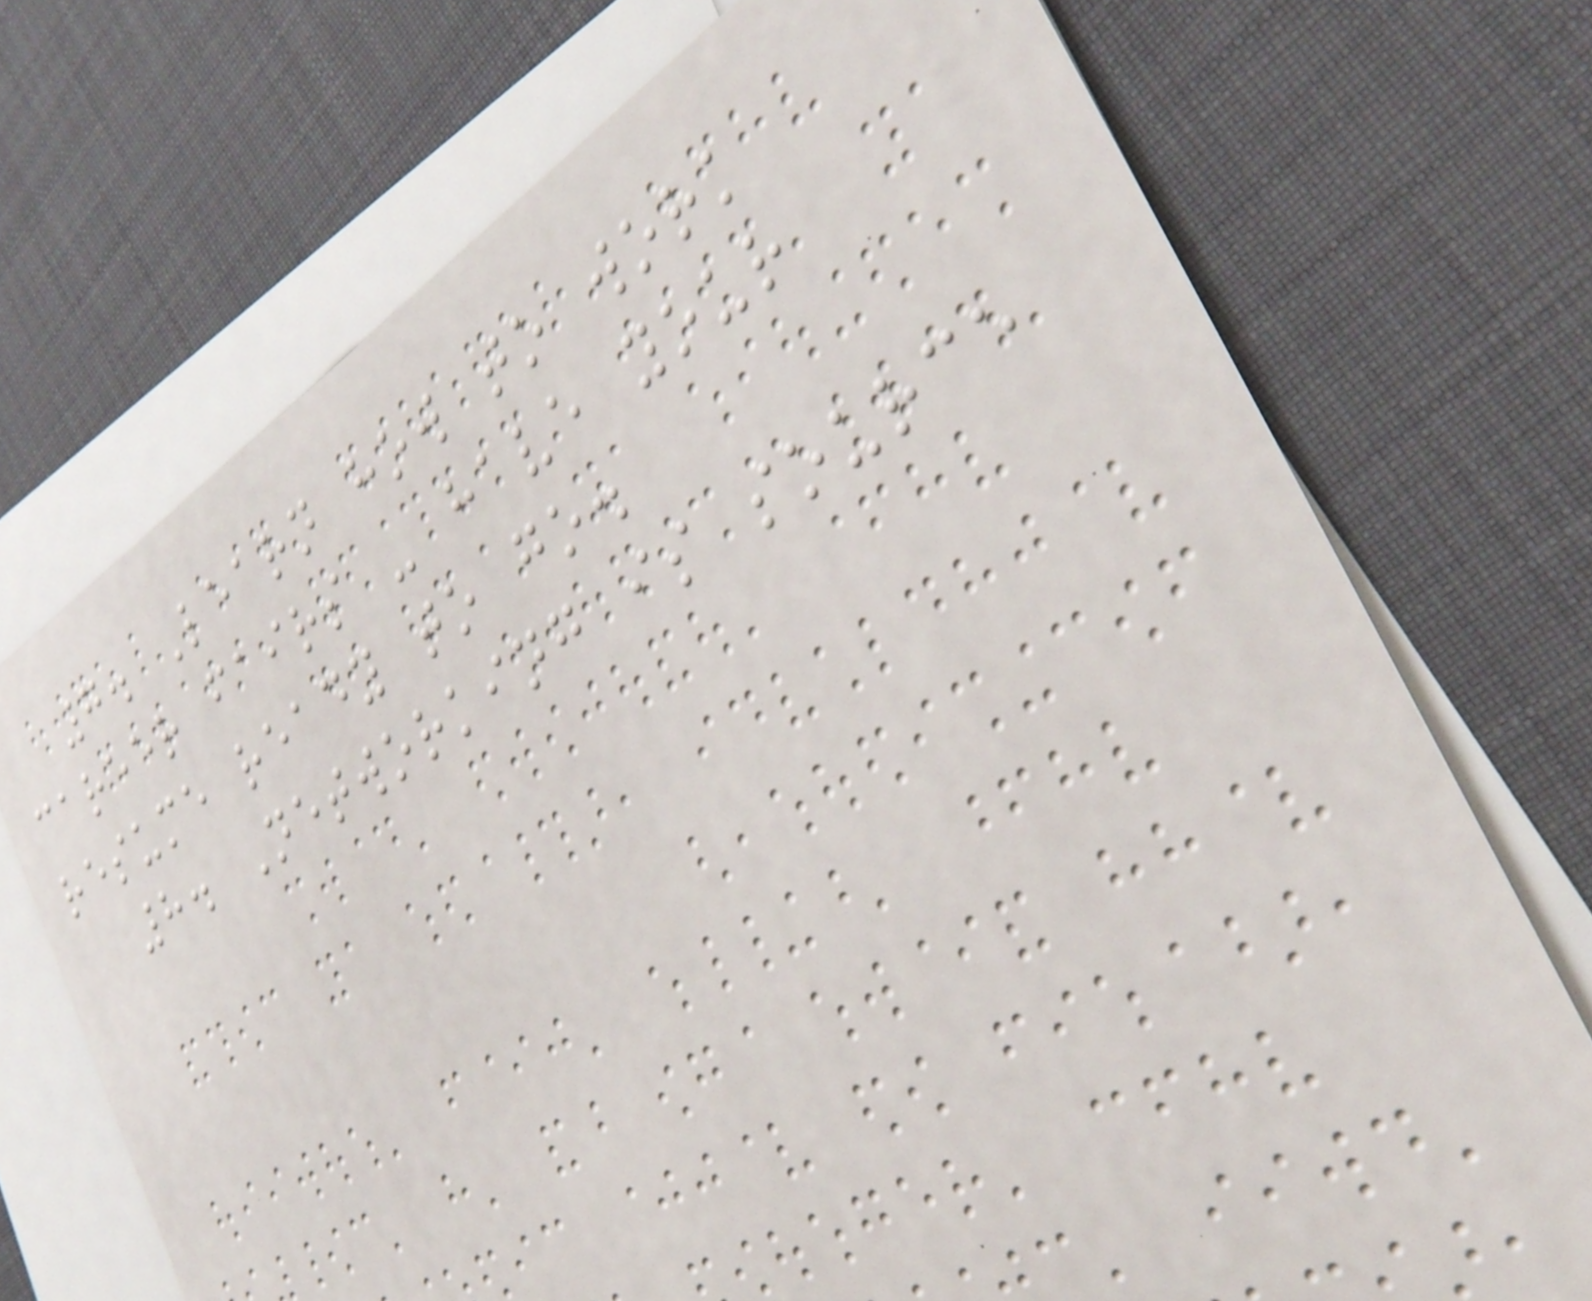7. Learn how to work
career fairs - have your
resume ready to go.
8. Networking is source
